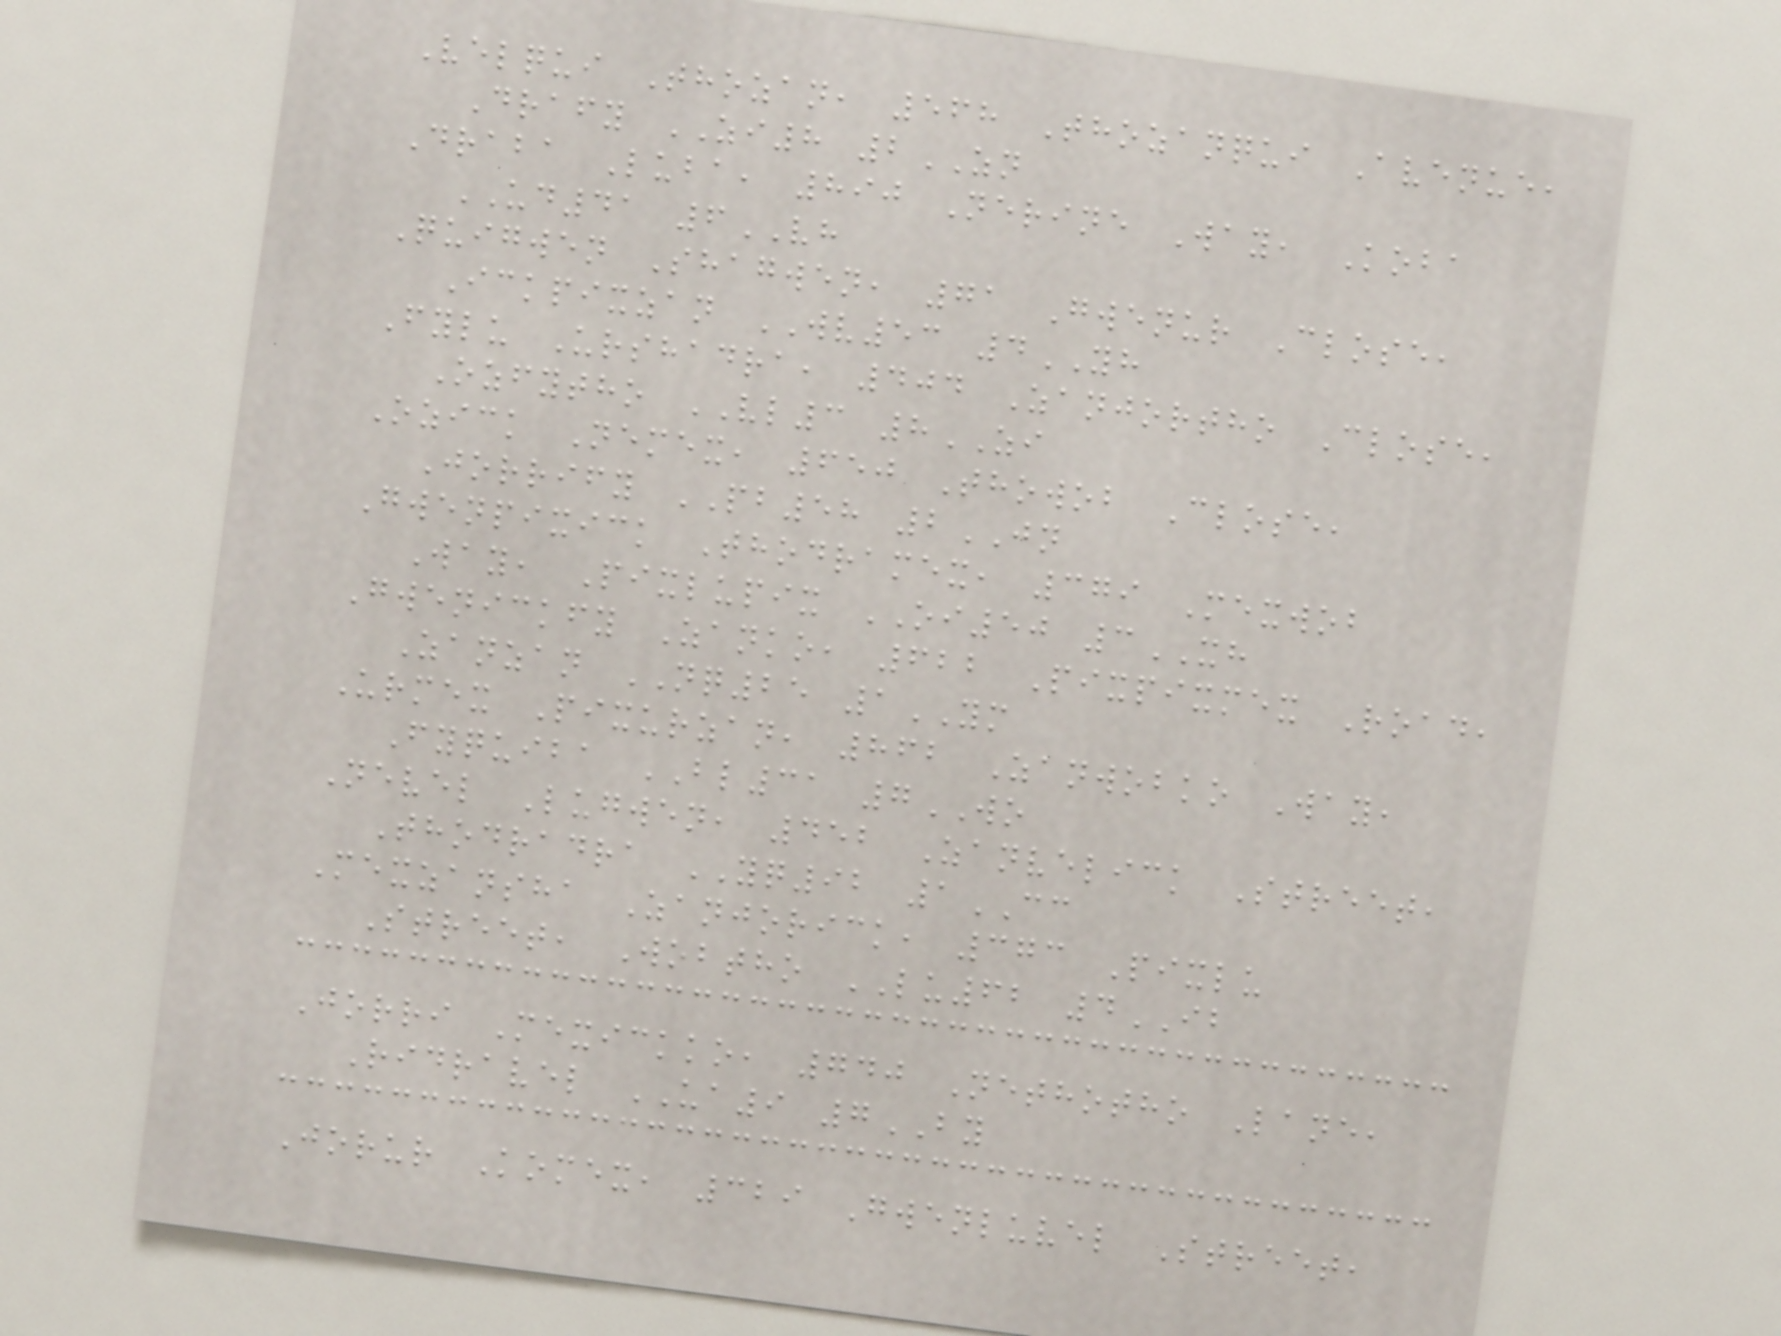Velqui Thozan, 568 Thozanqui Avenue,
Drafy ZI8 2ZN
Draba Luba, 890 Nerine Way, Koba
UD41 6VH
Quigwen Shagwen, 71 Gwenur Close,
Ickpixzan WV53 4YH
Fylu Urshadra, 404 Zanjortho Close,
Ozfytho VL3 8ZI
Ozick Nemex, 650 Thowob Close,
Jorrify PB58 2JN
Gwenpixick Thodramex, 379 Mexwob
Way, Pixlupix OI50 3XH
Gwenickfy Zanko, 622 Pixpixmex Road,
Zanzan NQ25 1YM
Urmex Pixurzan, 862 Zanwobko Way,
Fyquiba BL31 7WO
Nevel Lugwen, 452 Zanvelick Street,
Thodradra YQ92 1CC
Mexzansha Zanjorick, 373 Pixlu
Street, Wobtho LU62 4IB
Jorri Mexickko, 740 Nethotho Lane,
Ridravel UA9 7BY
Jorur Komex, 329 Gwenluvel Street,
